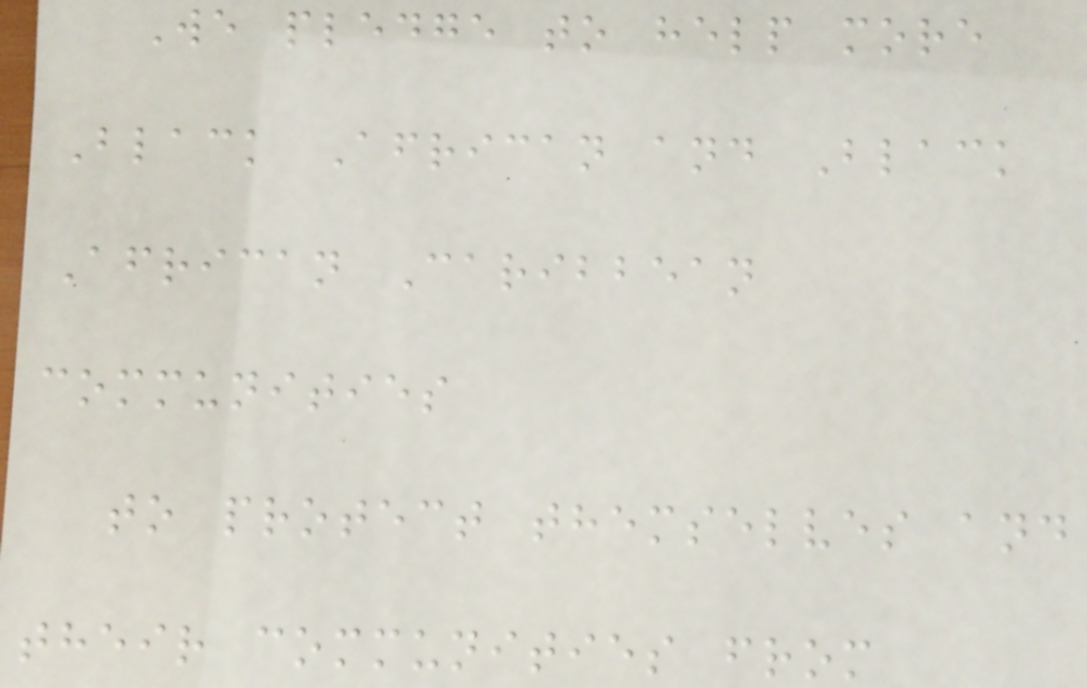We pledge to help more
Black African and Black
African Caribbean
communities
to protect themselves and
their communities from
